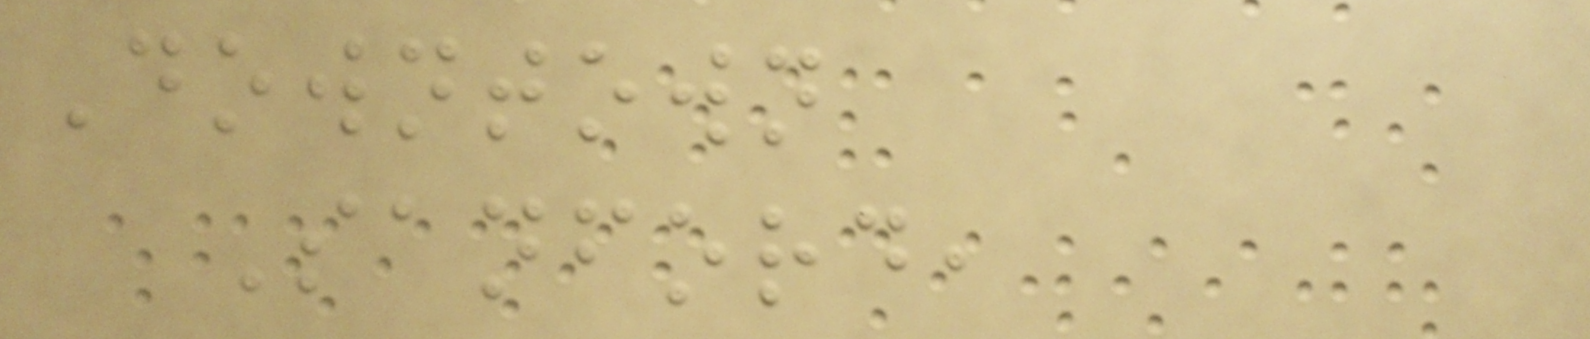Downtown
Sanford,
